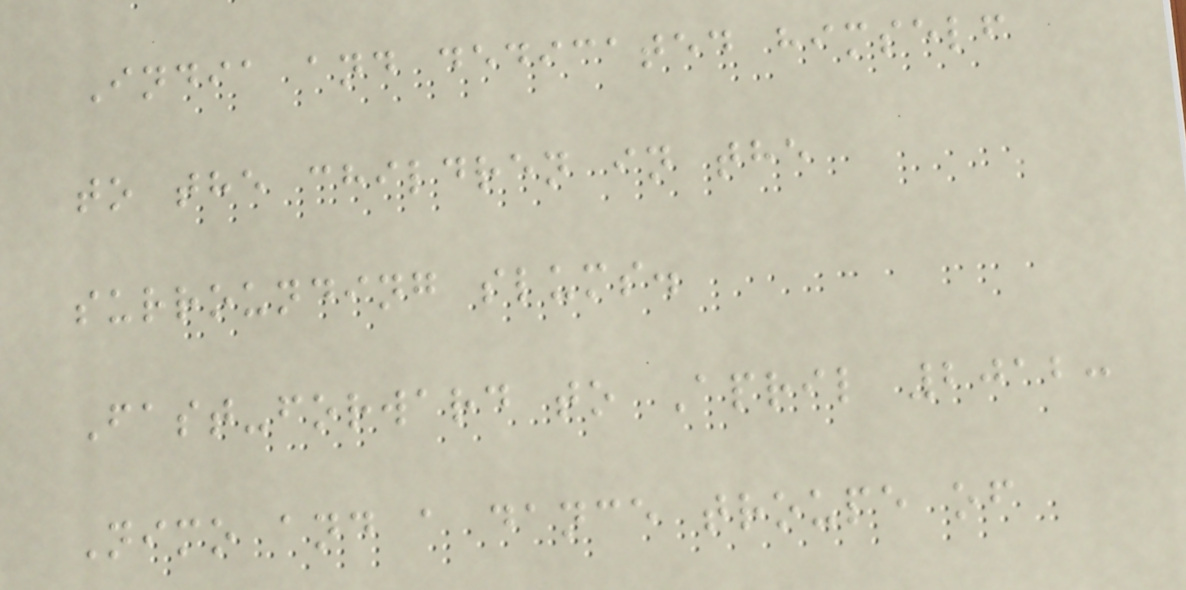India and dedicated himself
to the children in the
surrounding slums.
Fast-forward to April 2012:
Nimo and a dance troupe of
